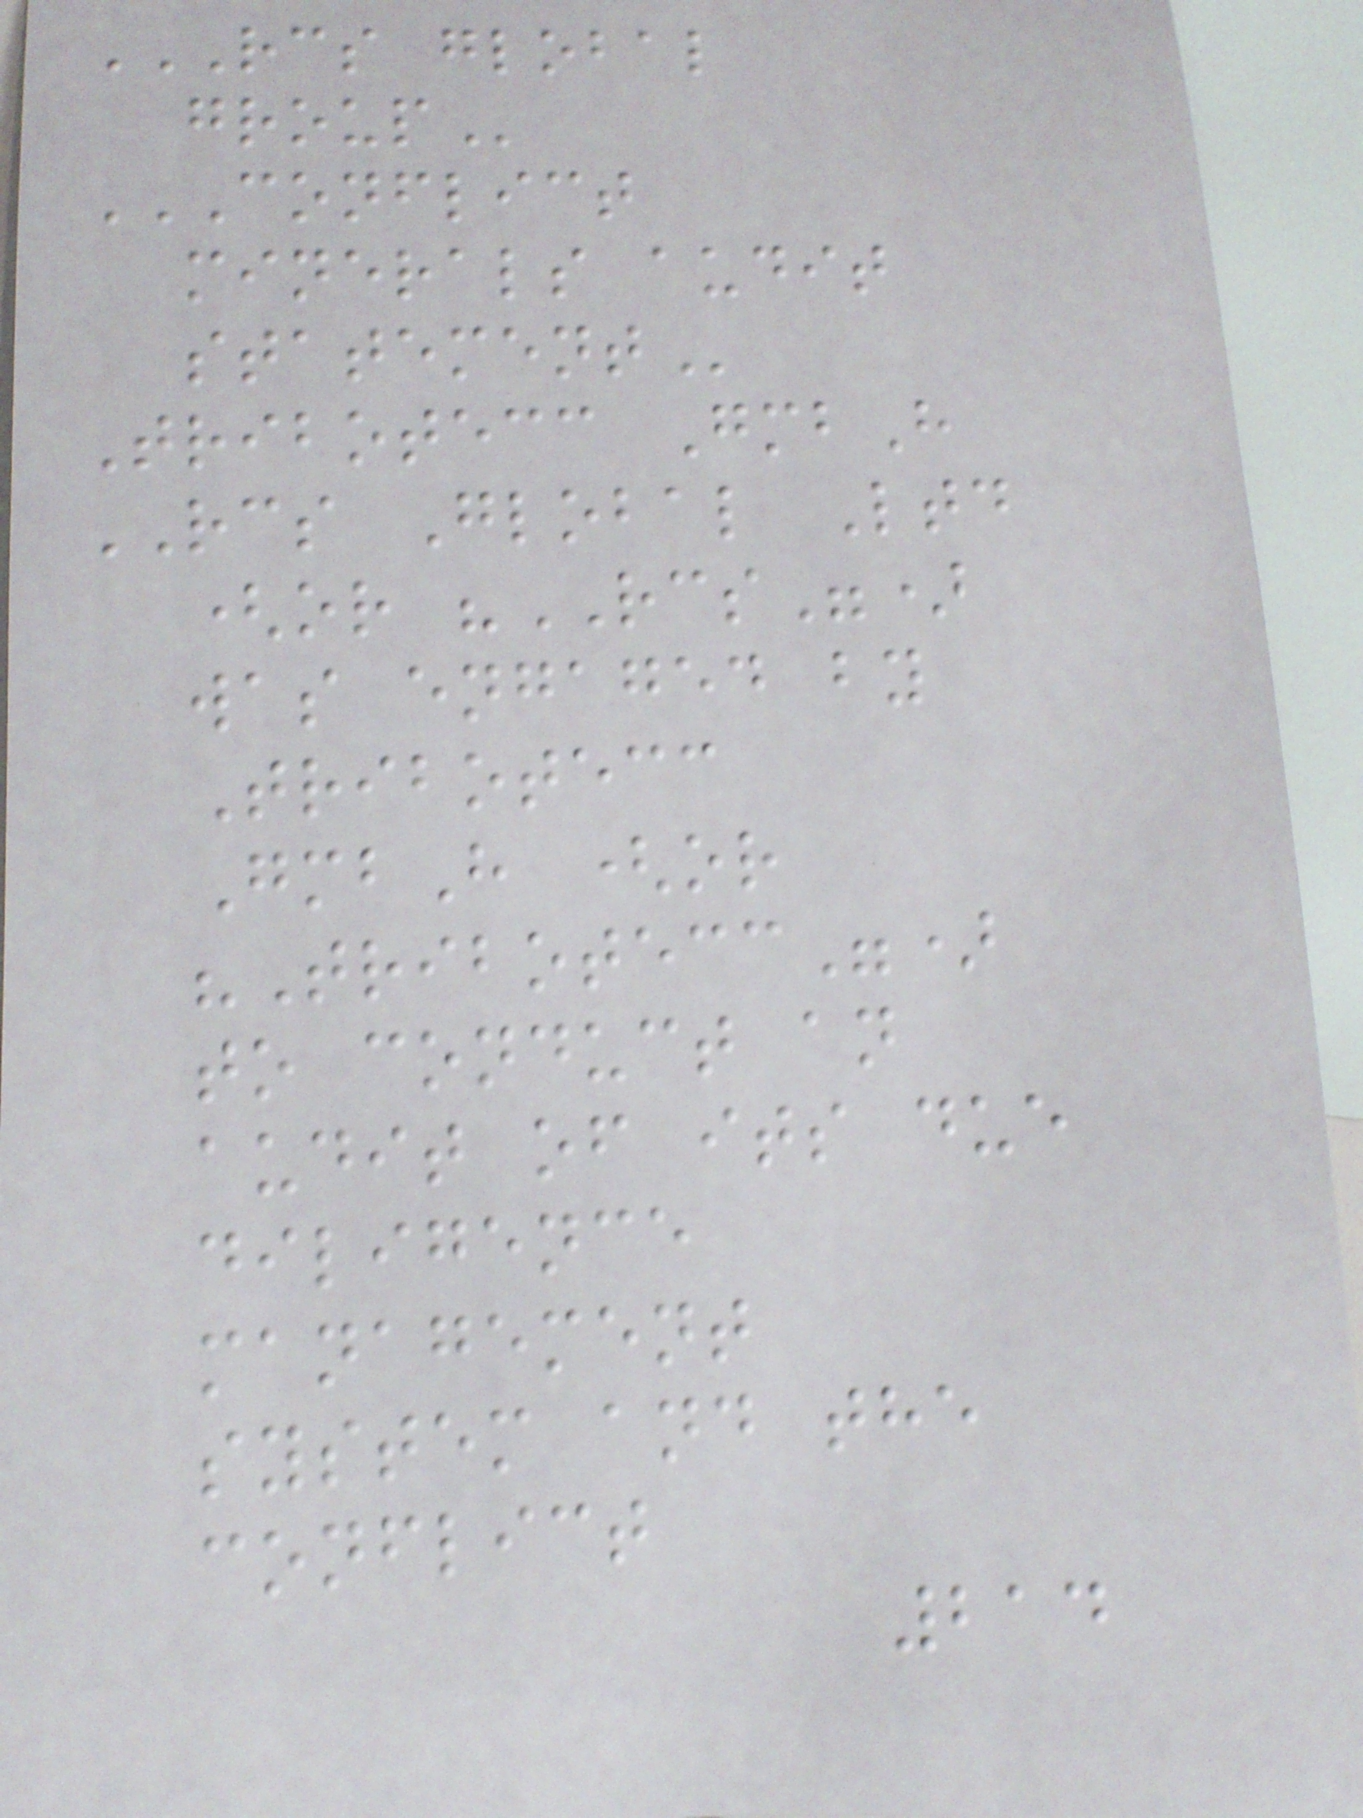RCS GLOBAL
GROUP
CONFLICT
MINERALS AUDIT
STATEMENT
Tribotecc GmbH
RCS Global Ltd
(or "RCS")
was engaged by
Tribotecc
GmbH (or
"Tribotecc")
to conduct an
audit of its due
diligence
management
system and the
conflict
214
